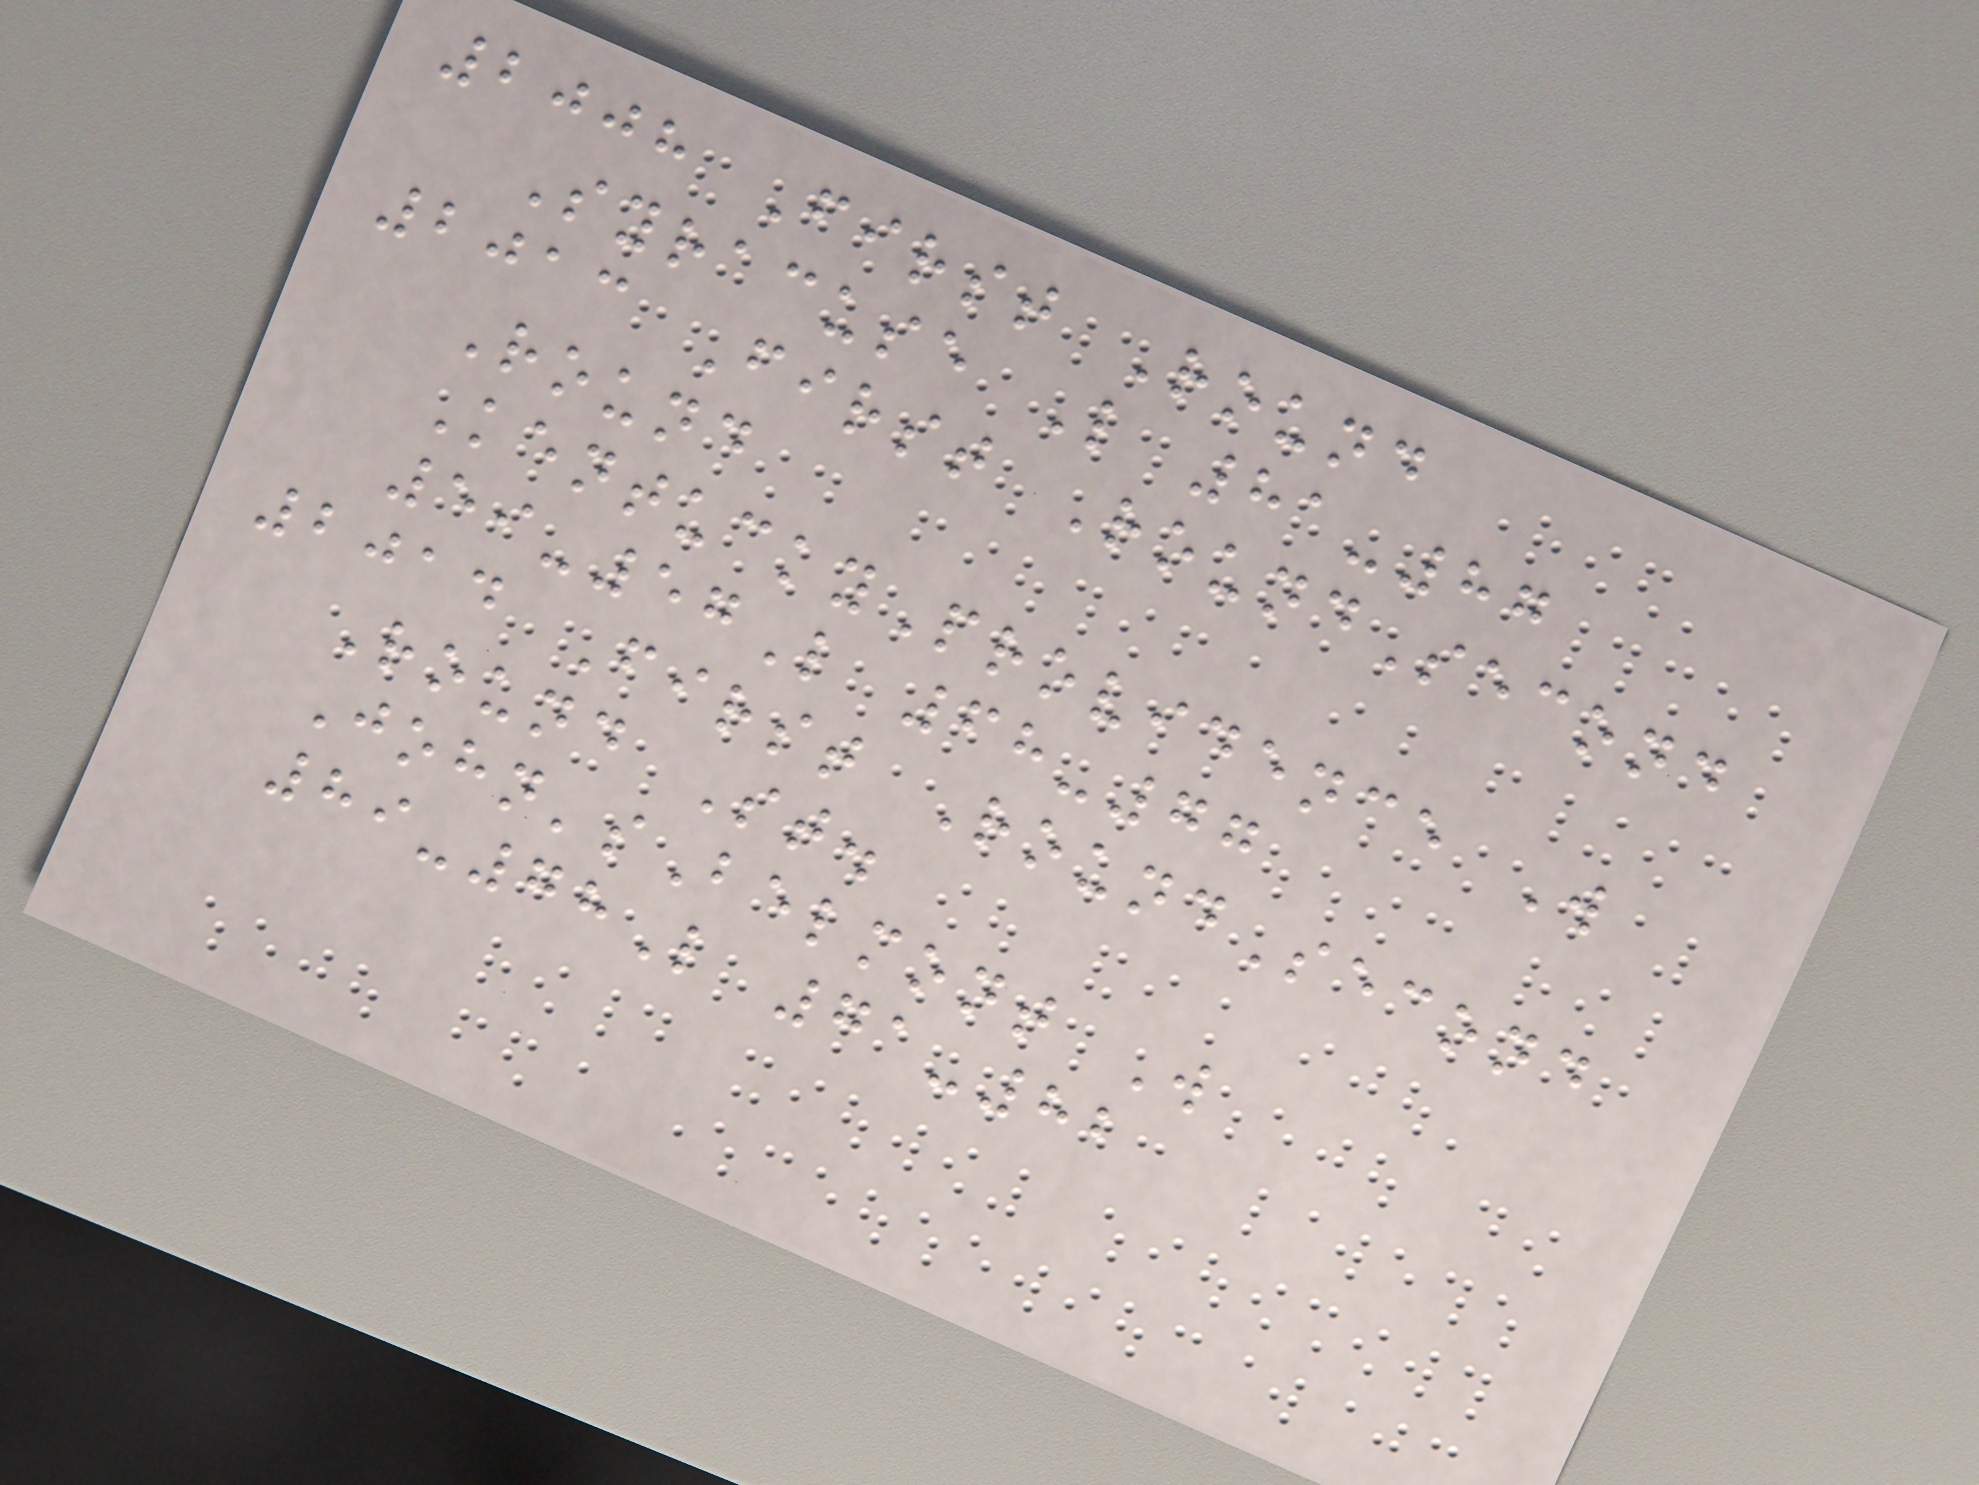2008 First Round
Syracuse L 81-87
2013 First RoundSecond
Round
KentuckyProvidence W
59-57L 68-77
2014 First RoundSecond
Round St.
John'sBelmont W
89-78L 71-82
